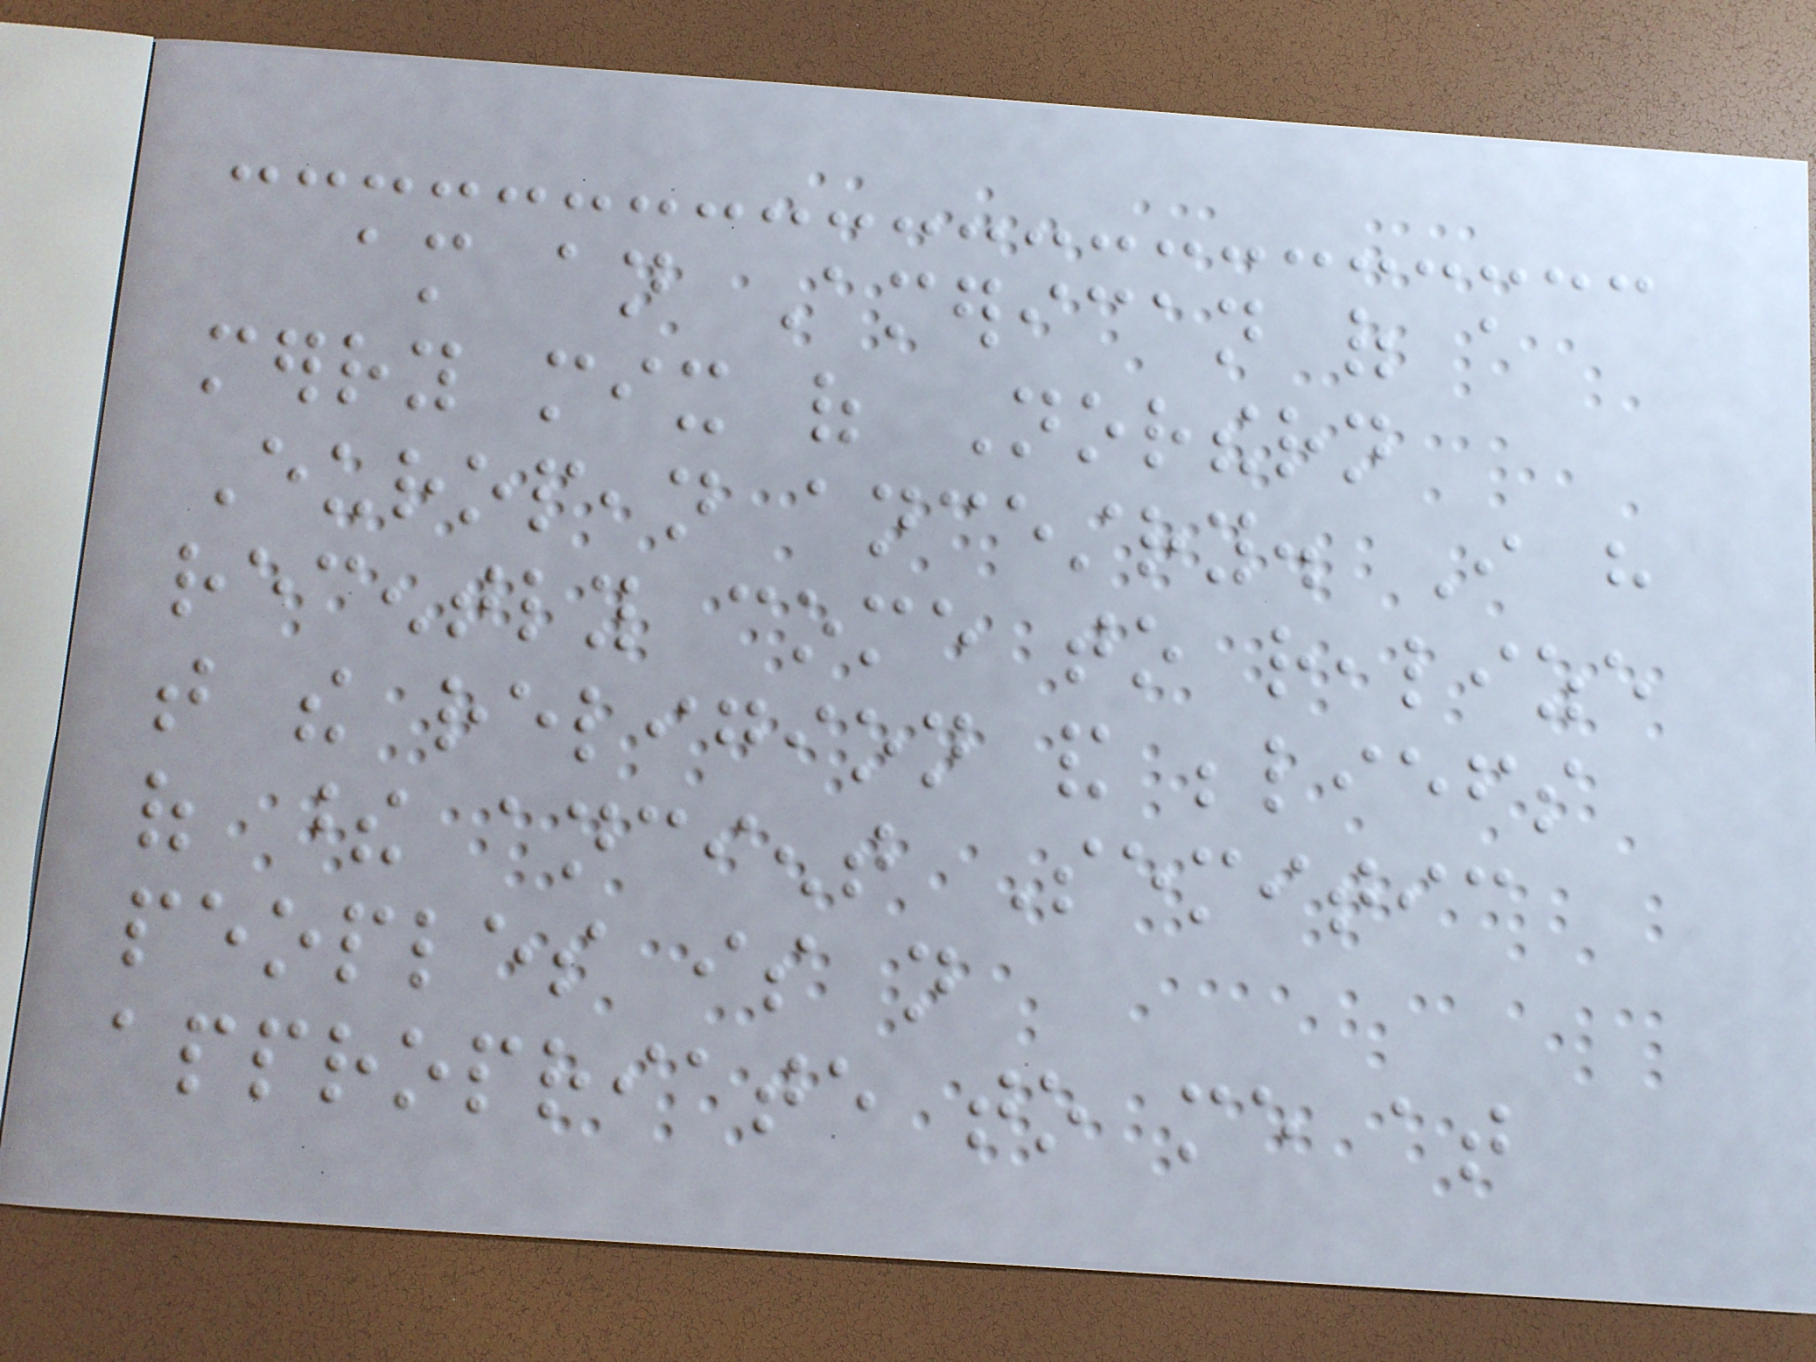am an American of a
merry mix of Northern
European ancestry. I have
recently come to realize
that the religion and beliefs
of these ancient Semitic
peoples is not
appropriate to me at
